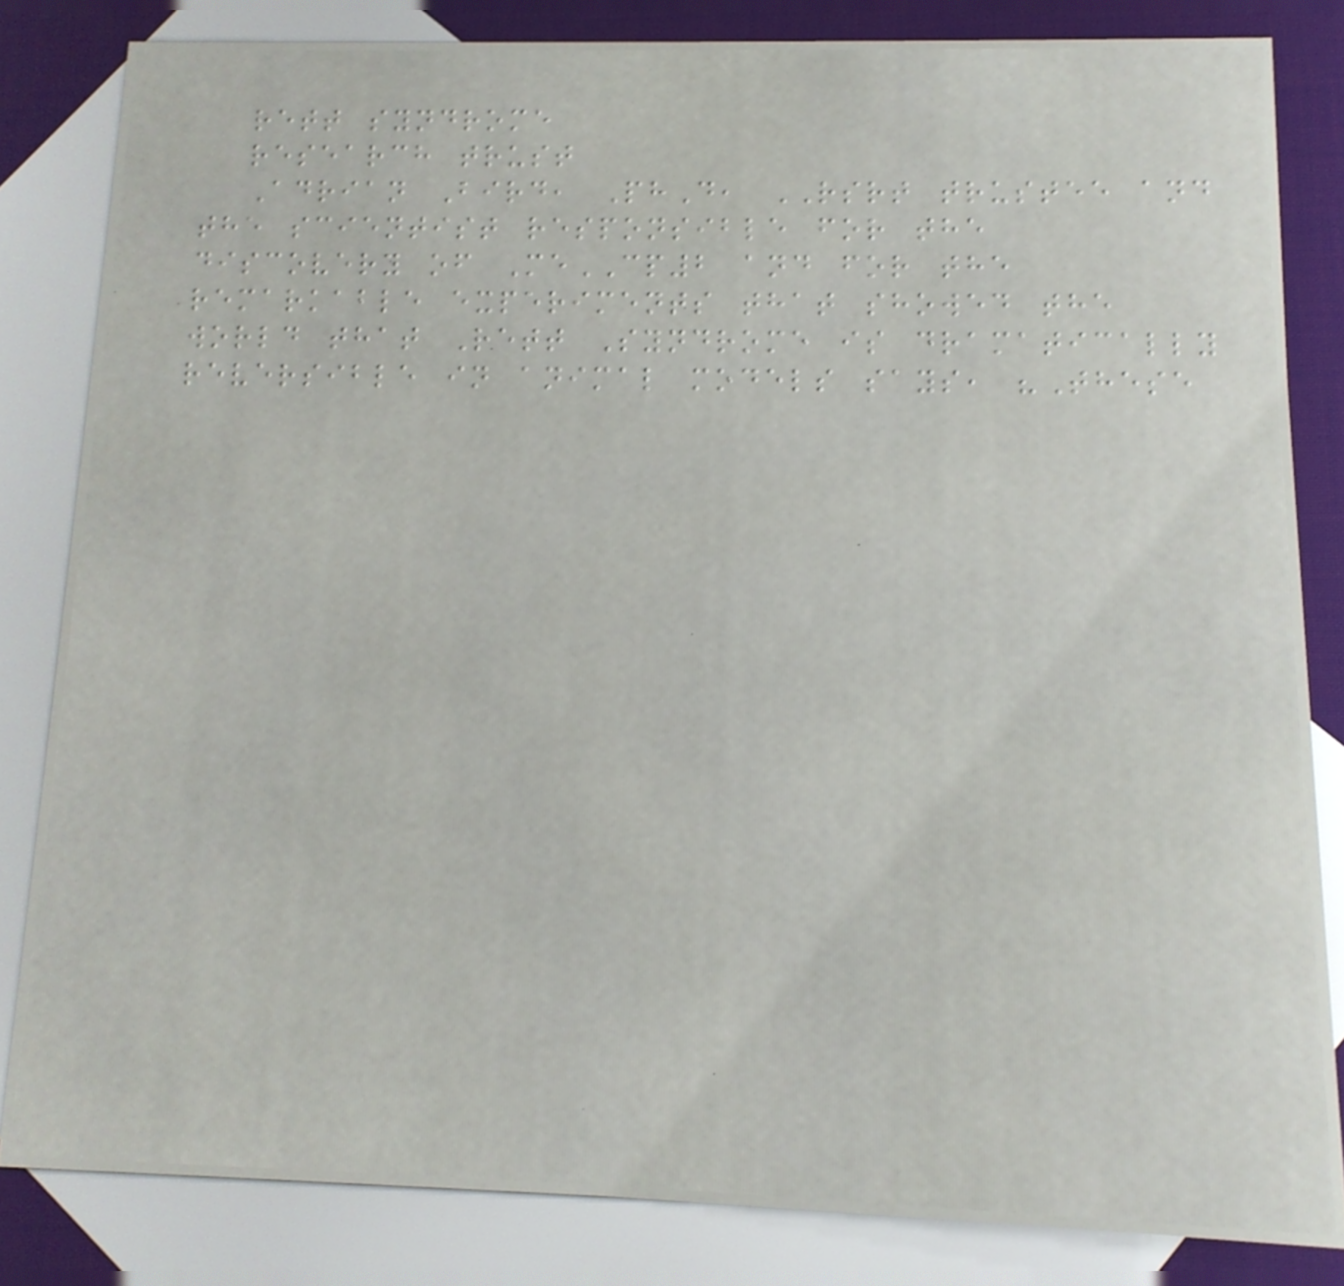rett syndrome
research trust
Adrian Bird, PhD, RSRT trustee and
the scientist responsible for the
discovery of MeCP2 and for the
remarkable experiments that showed the
world that Rett Syndrome is dramatically
reversible in animal models says, "These
